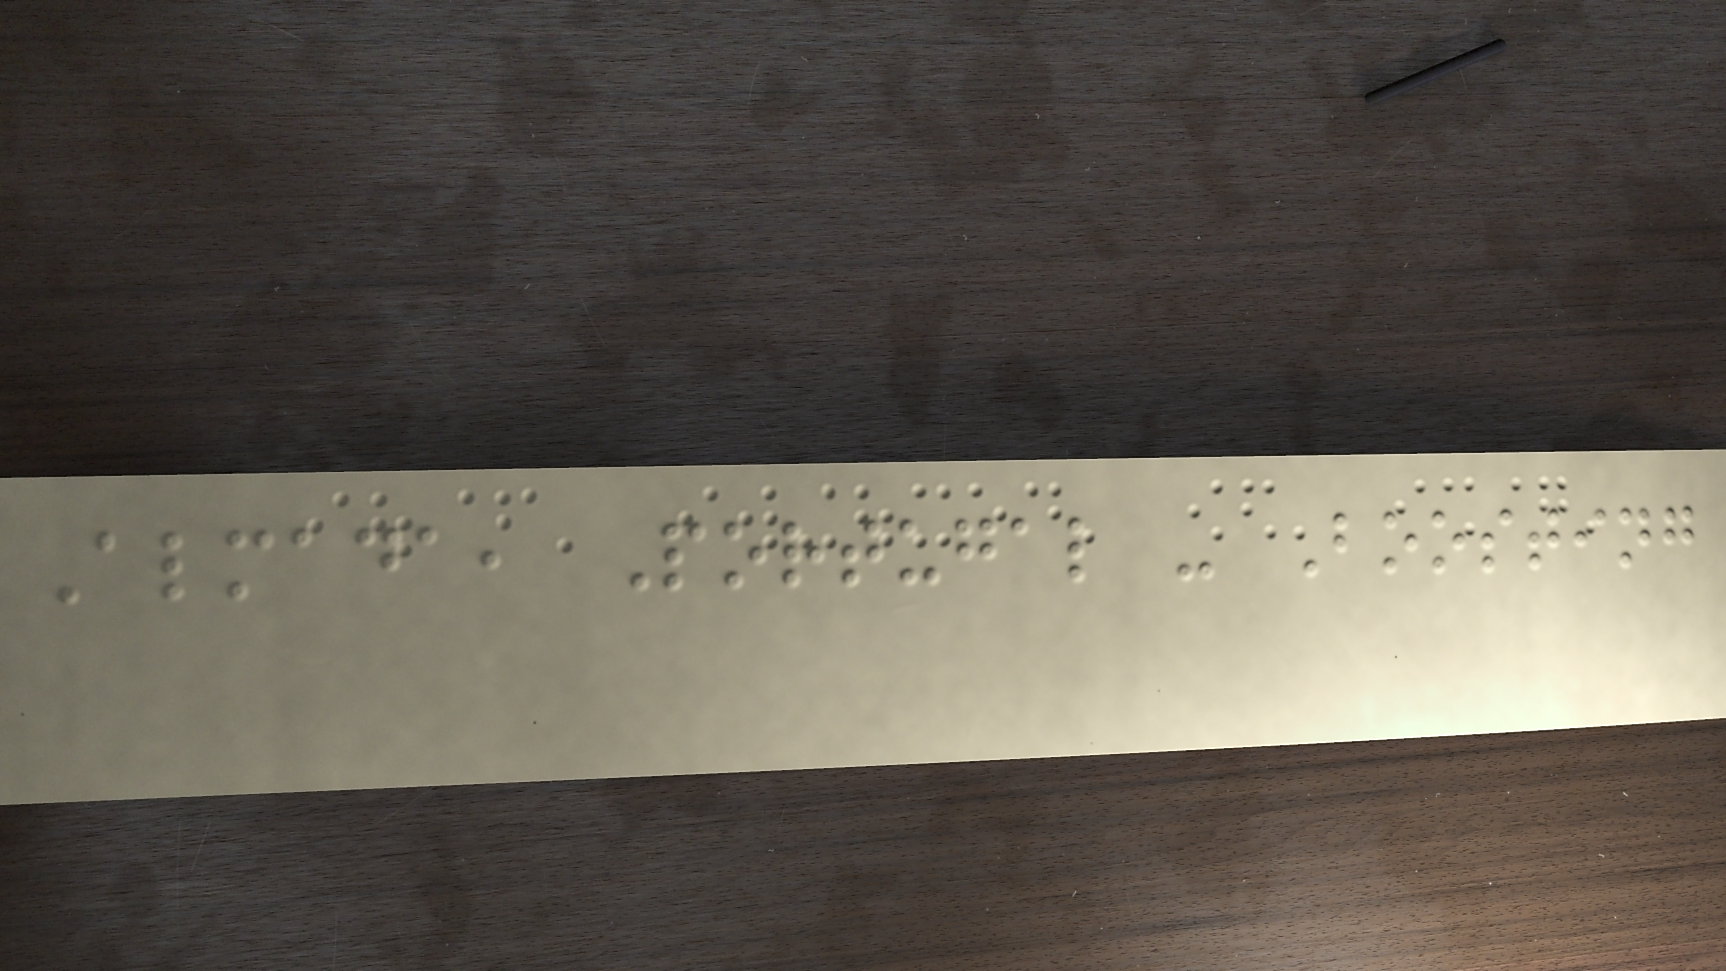Almada, Portugal - Boosting
